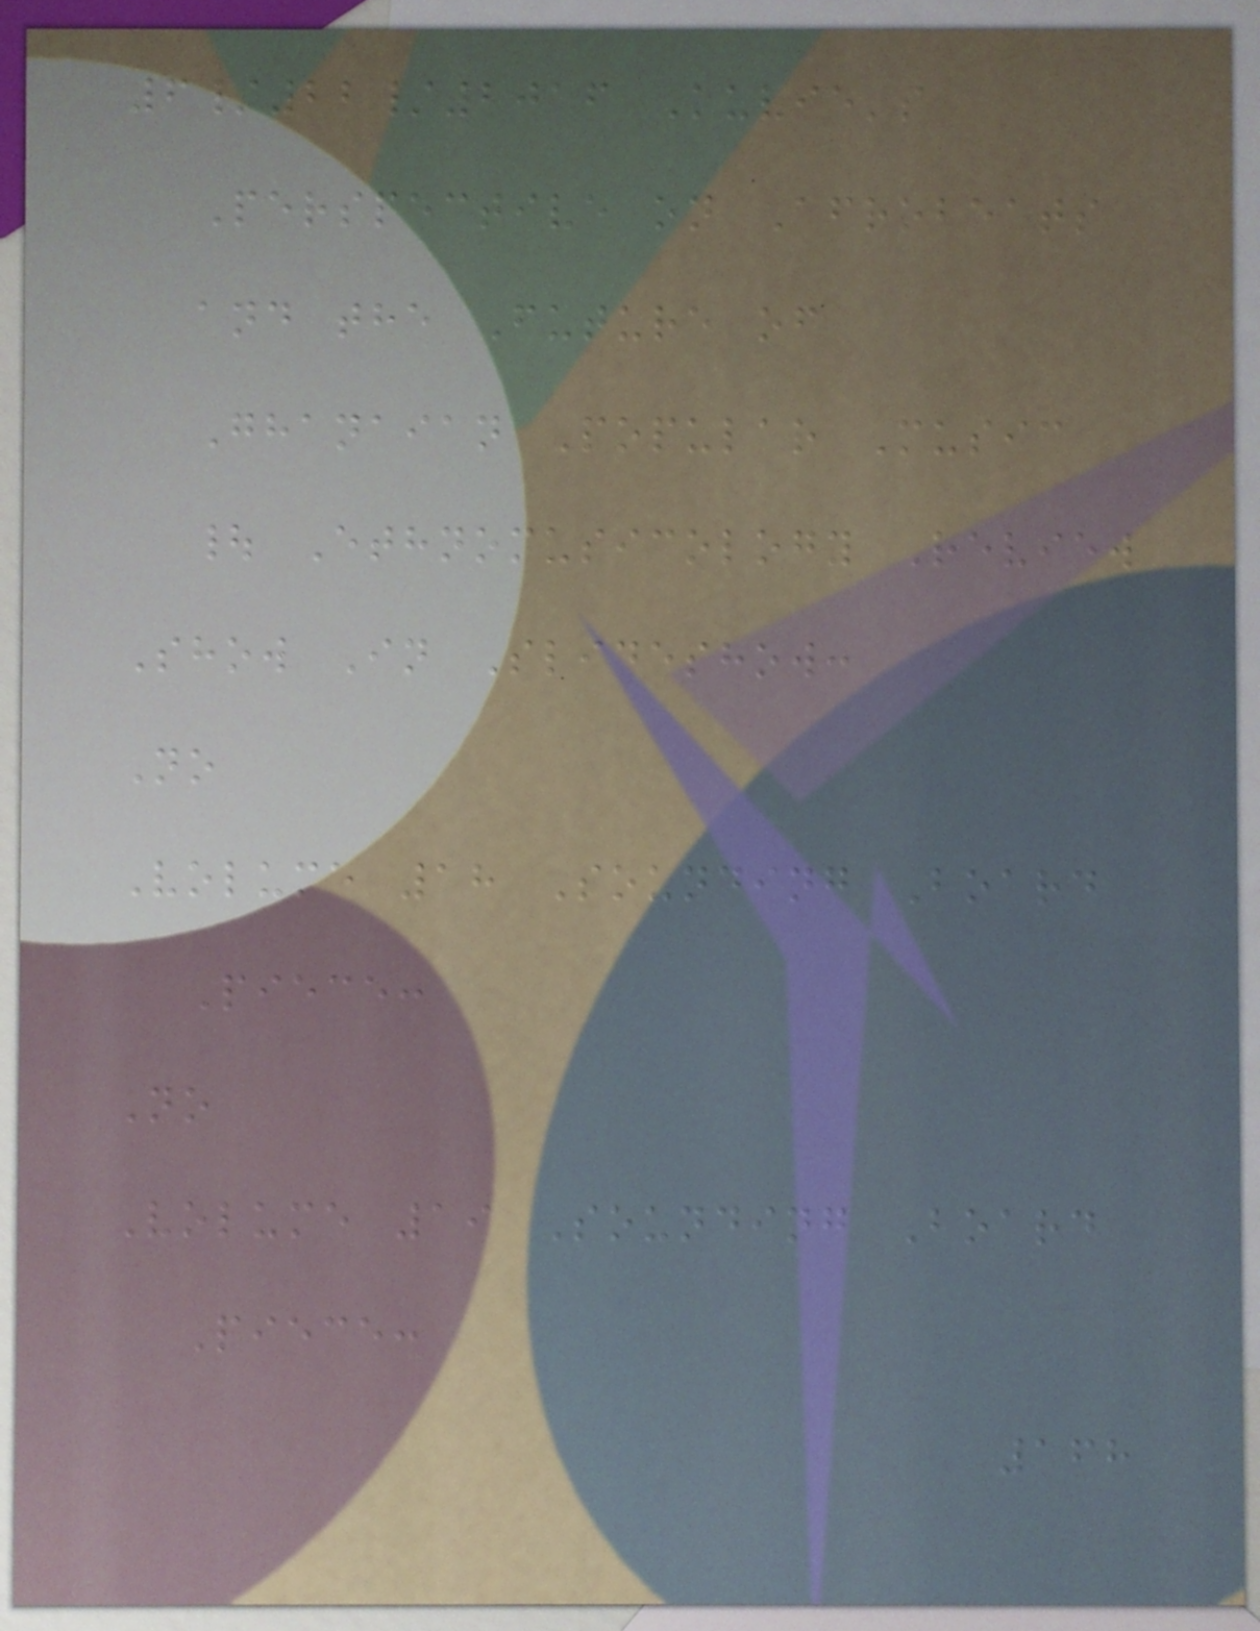6/22/2016 Kuvie's
Perspective on Afrobeats
and the Future of
Ghanaian Popular Music
| Ethnomusicology Review
Show In Slideshow:
No
Volume 18 Sounding Board
Piece:
No
Volume 19 Sounding Board
Piece:
168
